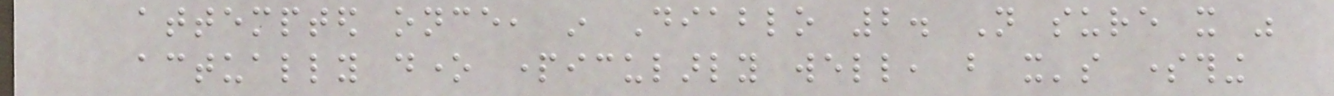attempted once, in Diablo 2. Not sure it was
actually done particularly well, but it's something
